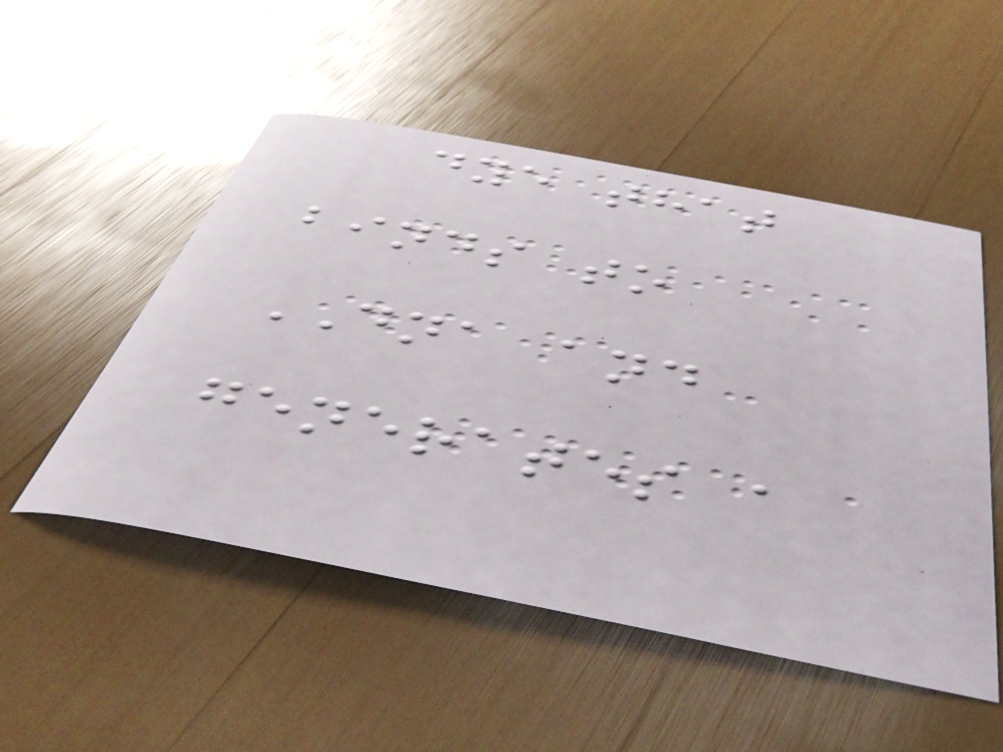dye that
binds to
DNA and
generates a
